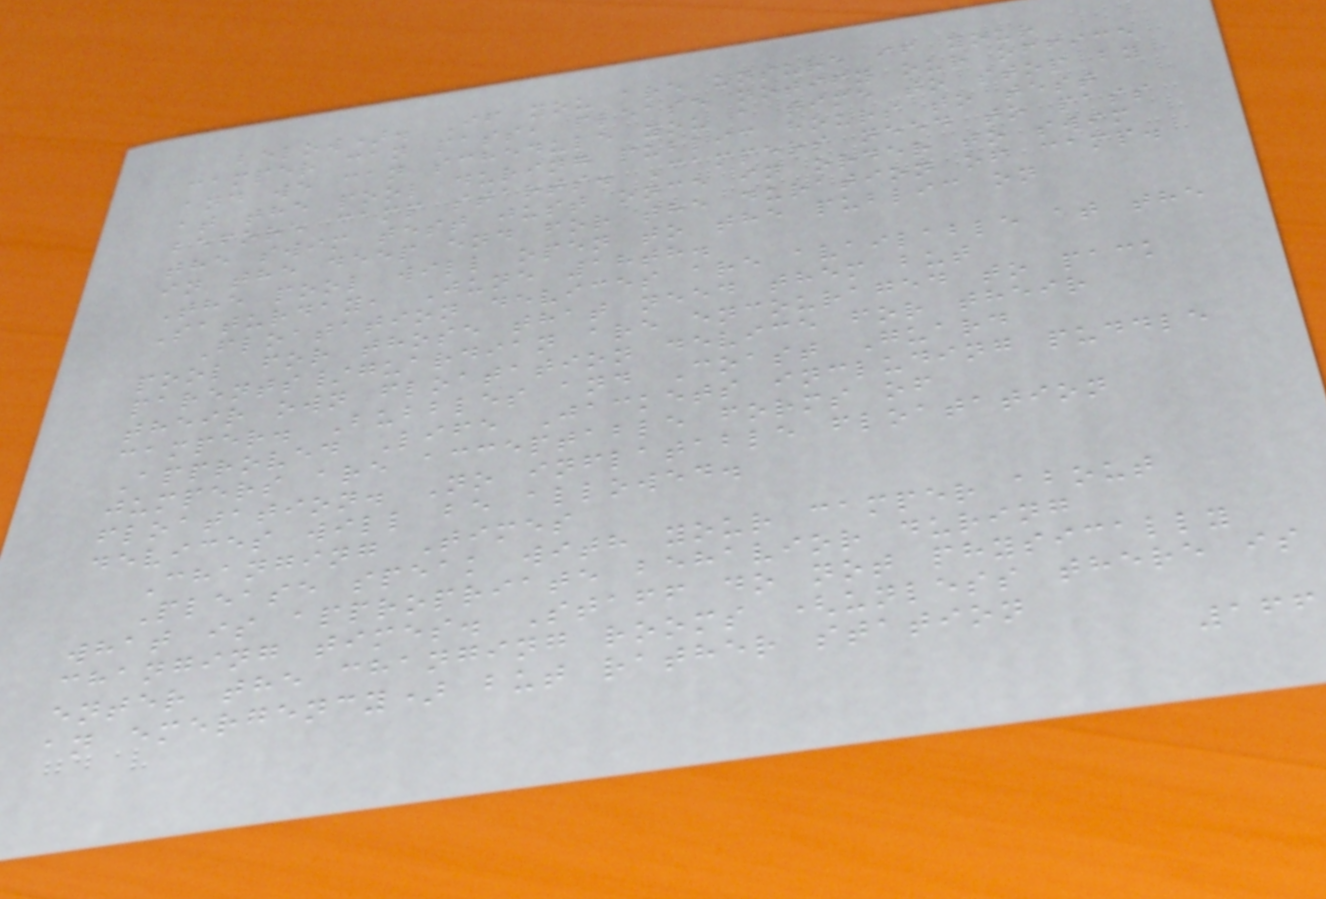below). If you are unsure if your
camper can pass, please notify our office
and we can schedule you a time to stop by
at the pool during public hours to test
before camp starts. Campers need to pass
the swim test just once in order to swim
in the deep end for the duration of camp.
The pool will open to the public on
Saturday, June 18th.
Floatation devices are available at the
pool for those that need them but
parents/guardian are encouraged to pack
their own floatation device for their
camper. Bubbles and Coast Guard
Approved Life Jackets including puddle
jumpers are acceptable forms of
floatation. No inflatable floatation
devices will be allowed.
Changing Times
Please speak with your camper about
what is appropriate behavior during
changing times. Staff do not physically
enter the changing rooms (unless there is
an emergency) but rather station
166
